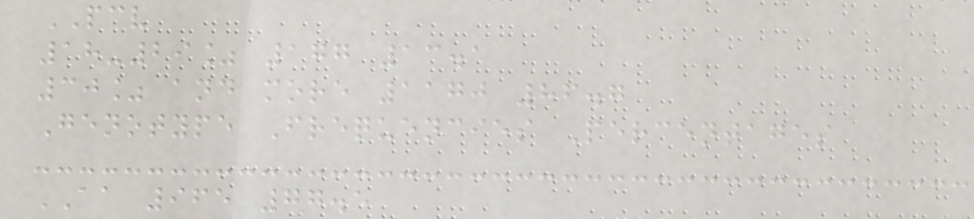PCV
18-29% 177 13.1
30% and more 1170 86.7
Genotype Frequencies Percentages
AA 965 77.5
